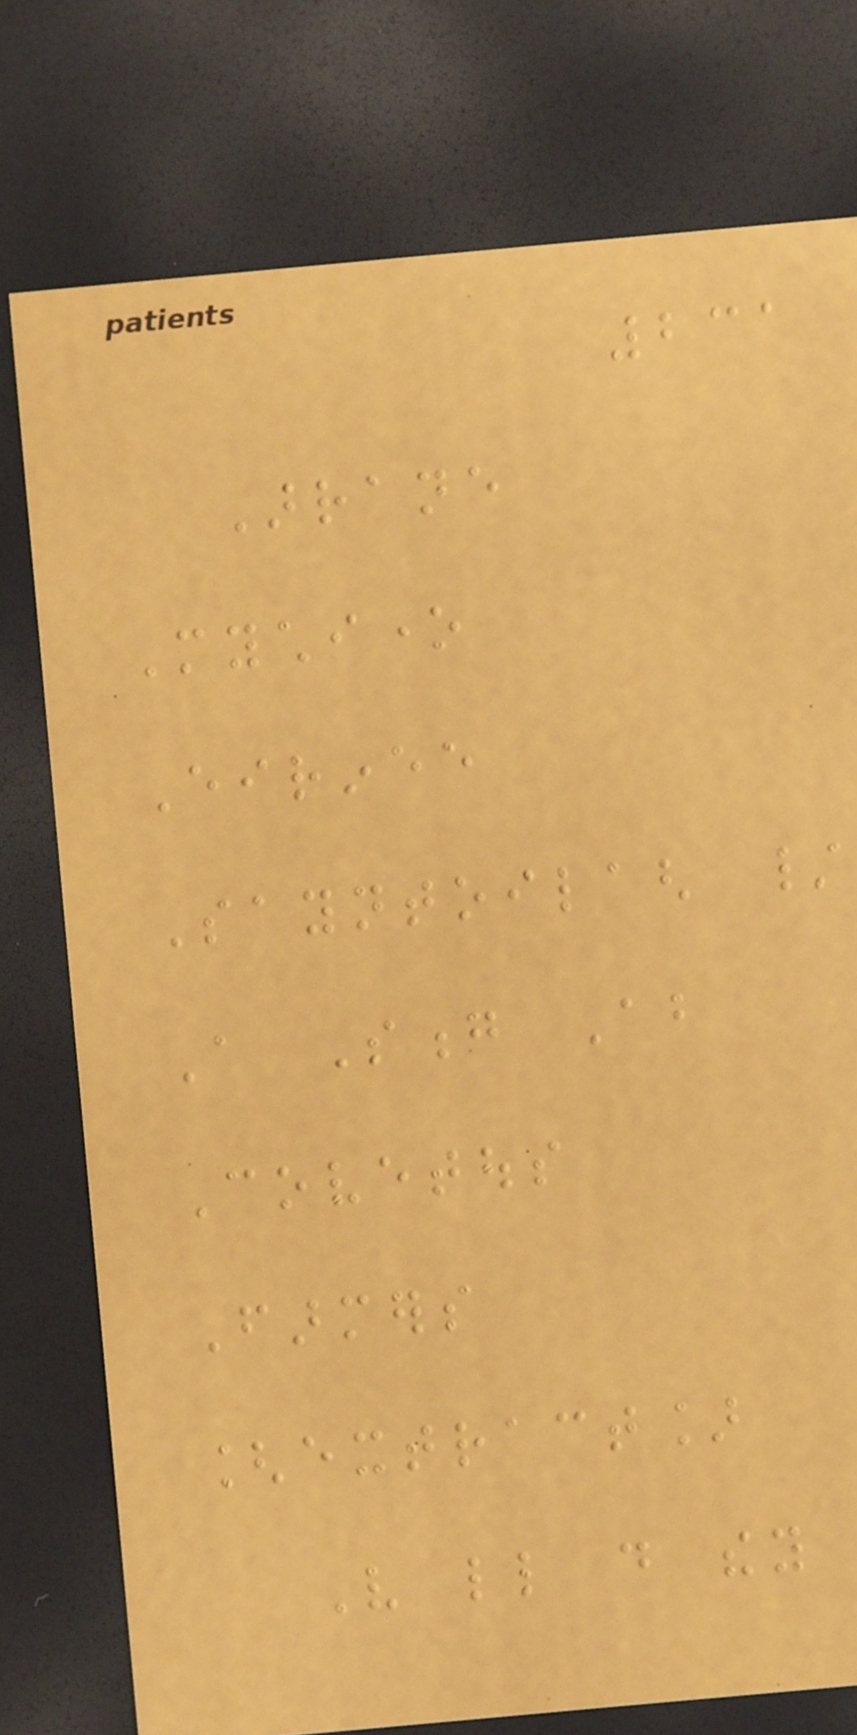231
Arrane
Mychione
Eirinee
Sayntoilagh /
A Song About
Covetous
Farmers
[extract]
Very little do they
